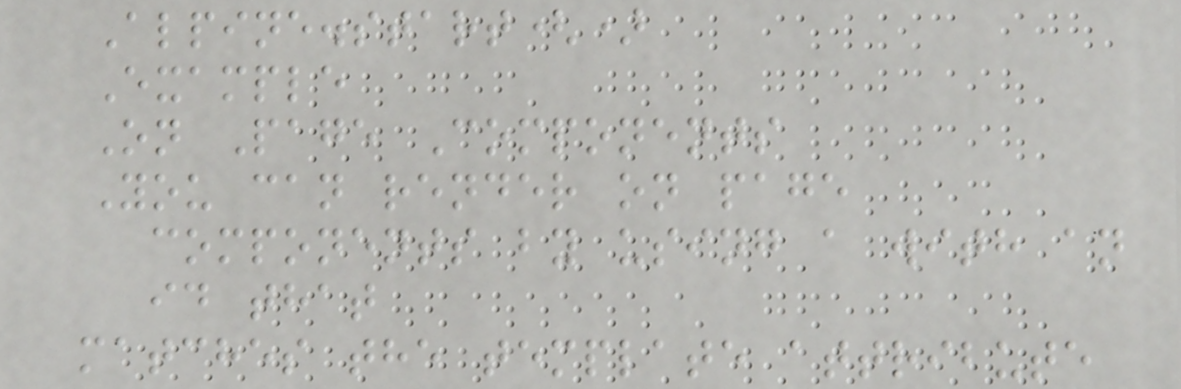Alpine.start()
Example
On Page Components
You can render on page
components by using a with an
id that
matches the template attribute
